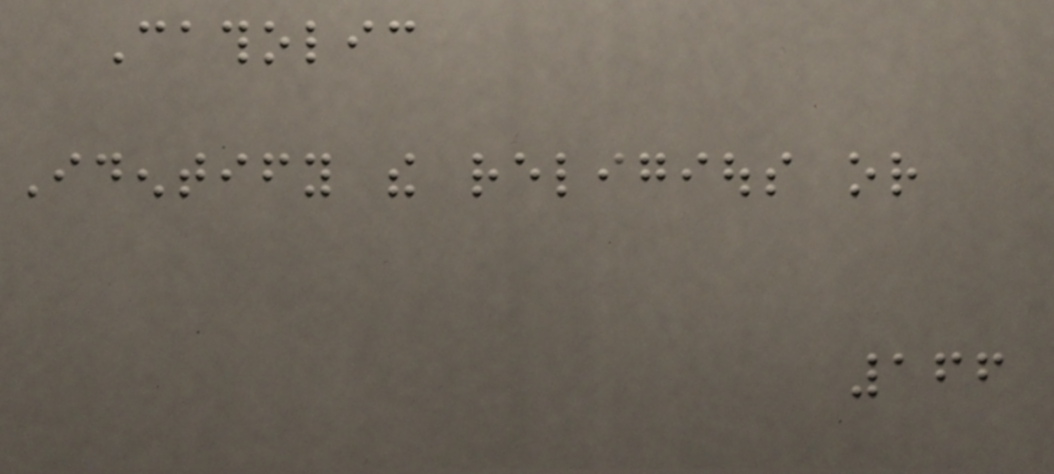Catholic
Identify the religious or
166
